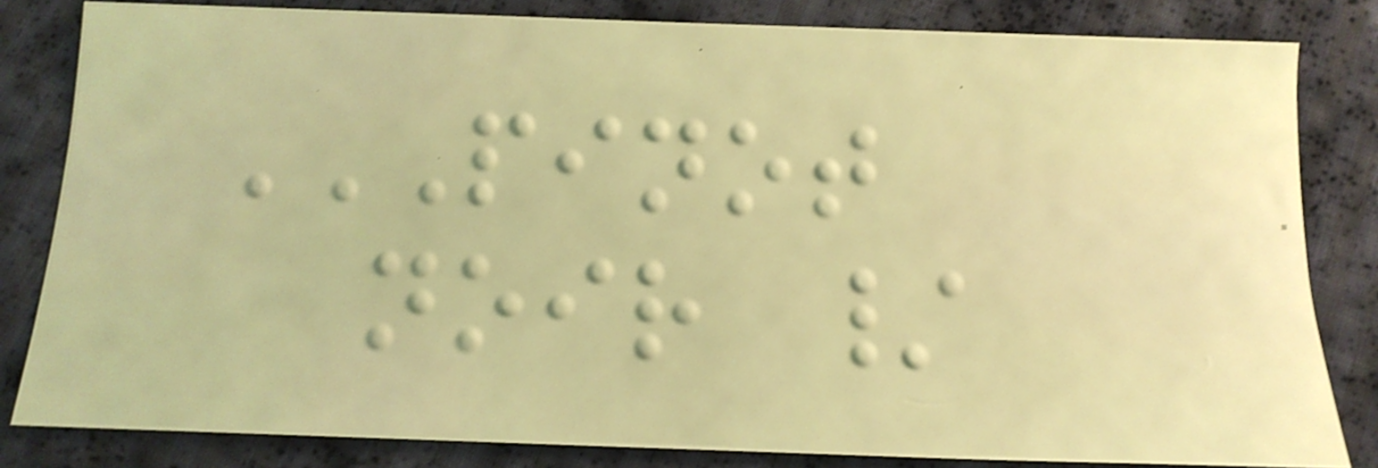PINOT
NOIR /
